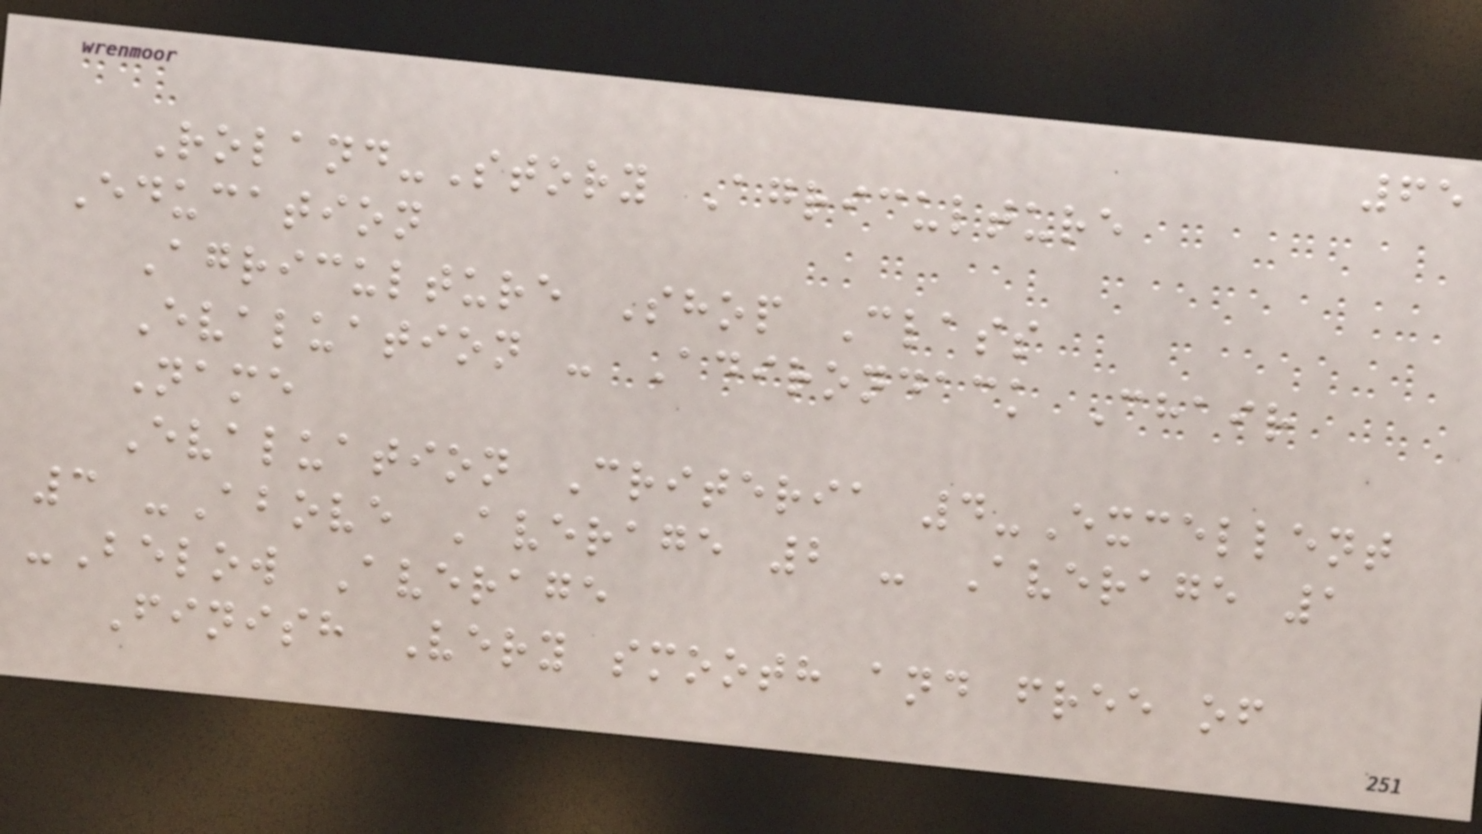65
Roland-Story Agriculture
Education
Agriculture Shop Class
Evaluation - Adirondack Chair
Name
Evaluation Criteria 4-Excellent
3 -Above Average 2 - Average 1
-Below Average
Finish Very smooth and free of
